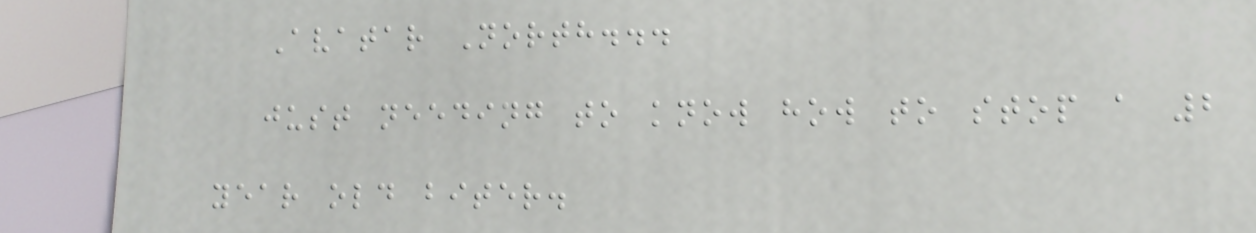Avatar North...
just needing to know how to stop a 2
year old biter.
